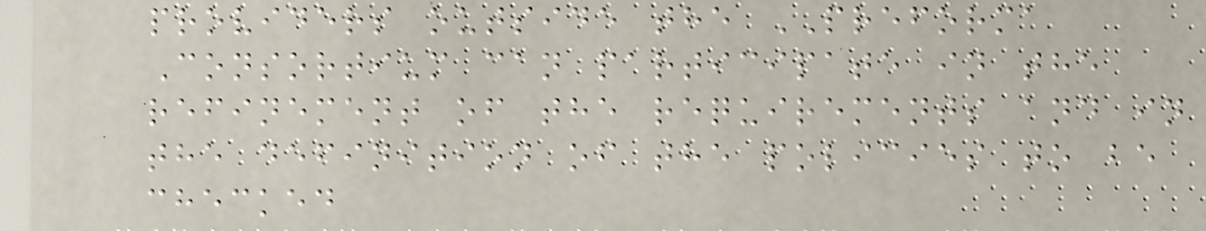providers outside the PREFORMA
Consortium can participate in the
refinement of the requirements and in
the definition of the policies to be
checked
